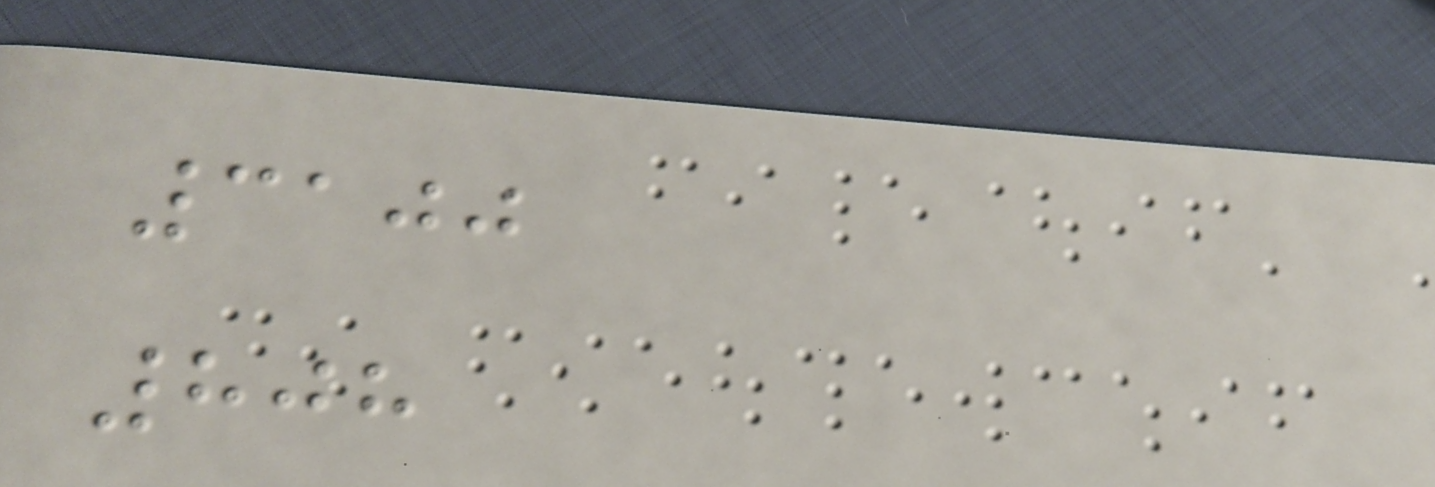3100
808
